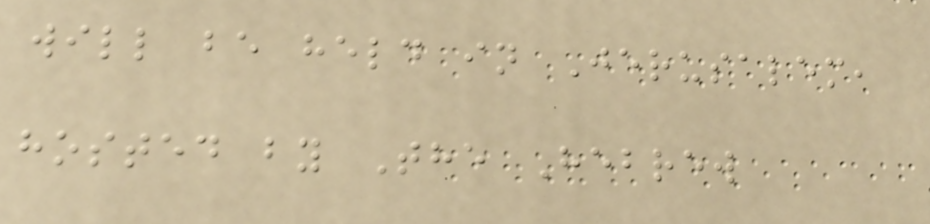will be held in Jerusalem,
hosted by The Hebrew
